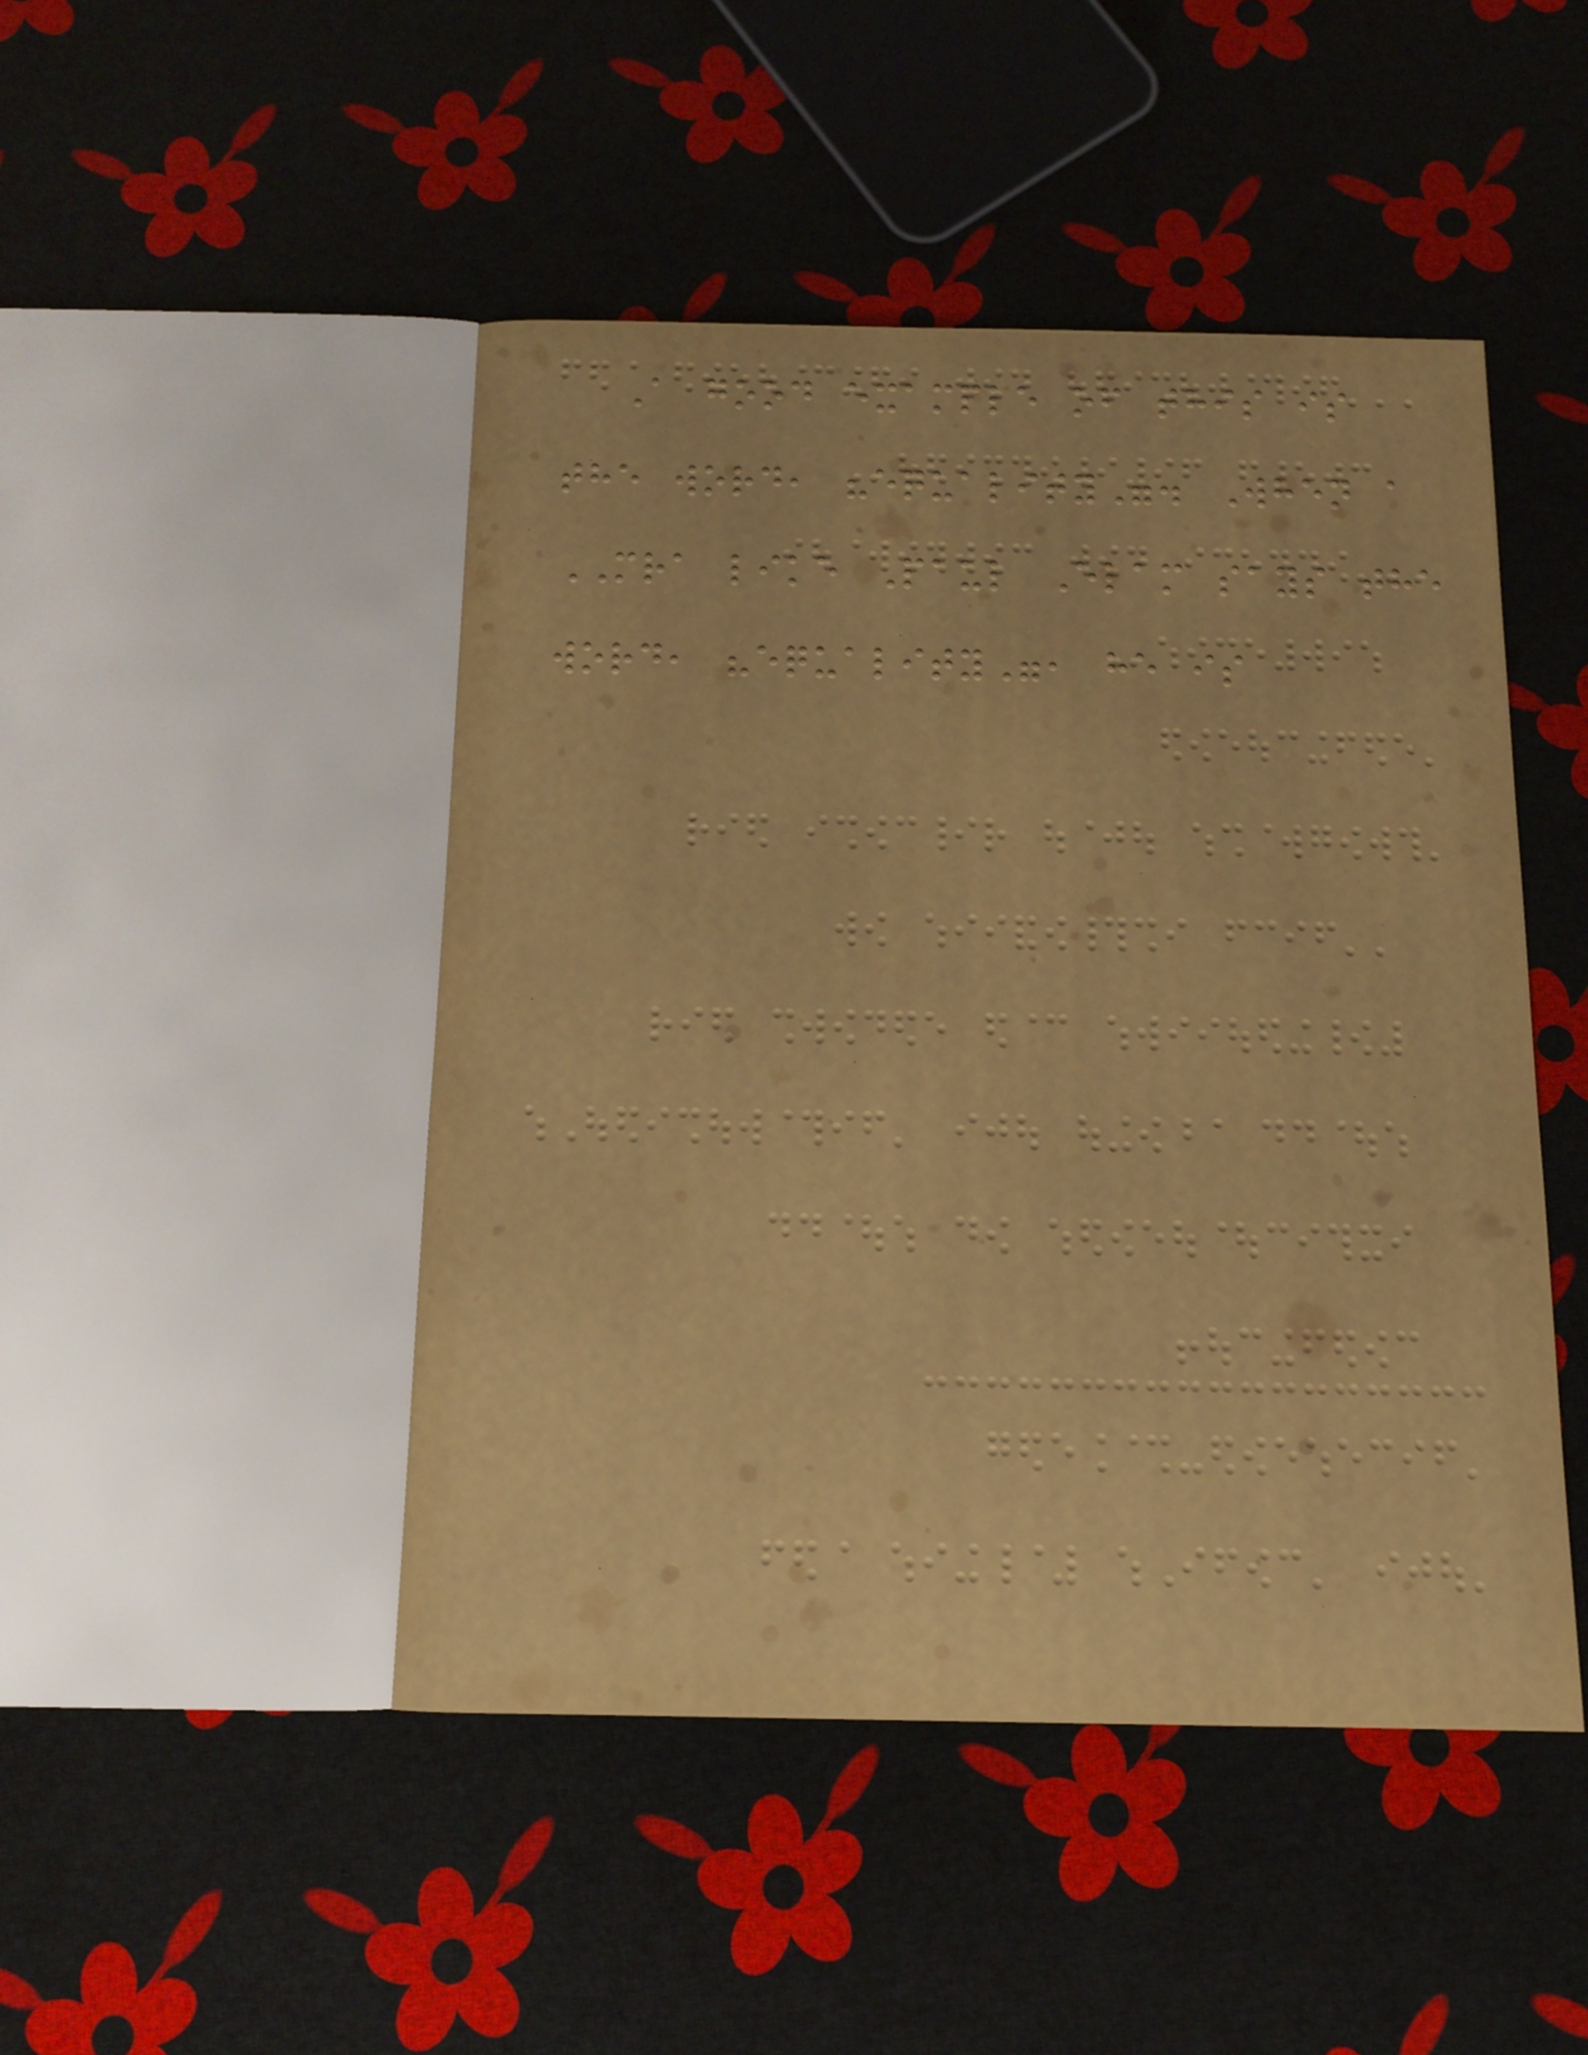A good example of this is
the word, "equality". When a
MRA like Paul Elam says the
word, "equality", he is
